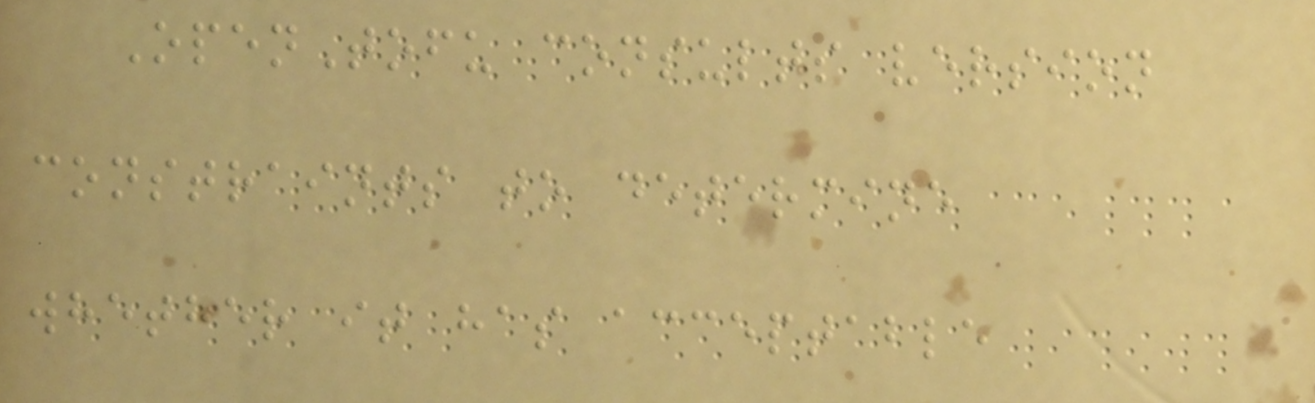OpenTofu consults version
constraints to determine
whether it has acceptable
